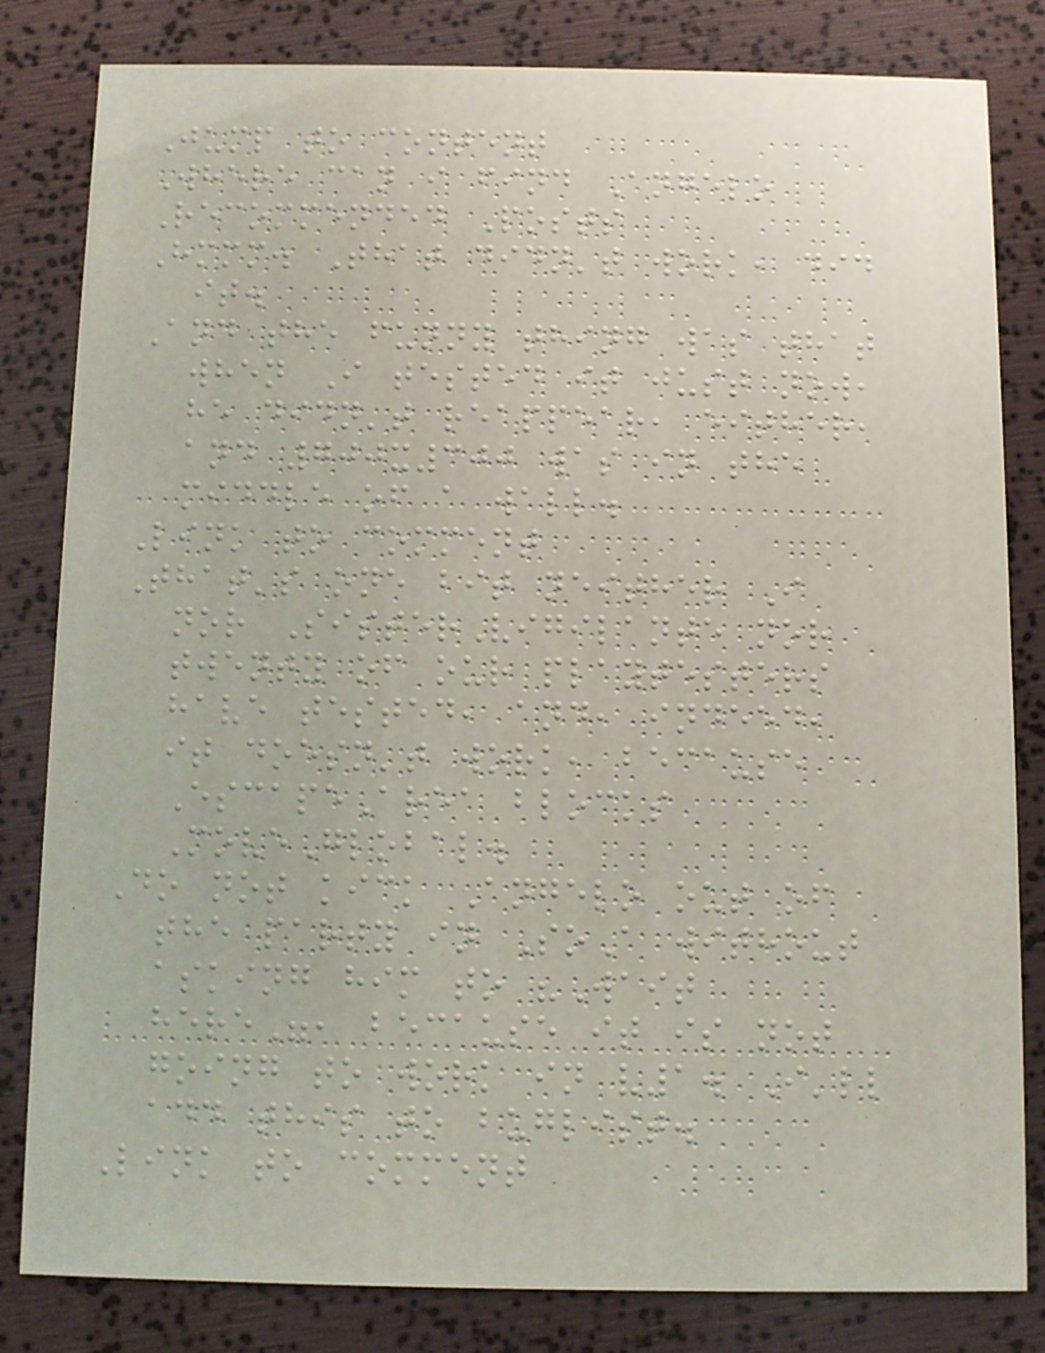Jump to content
Where can i find Angelo
Recommended Posts
Hmmm. That didn't work, did
it.
And the funny thing was that
when I tested it just now,
he didn't reappear, either,
and 700x300 was in the
middle of a wall.
Link to comment
That's one bit neither I
nor SisterVigilante nor
twenty of our playtesters
have tested, and, indeed,
it doesn't work, because
EscapeArea blocks
MoveGlobal.
Do not kick Angelo out of
the party in SoA without
asking him to "Wait
here", because it is not
going to work in v1. I'll
add this to buglist.
Link to comment
